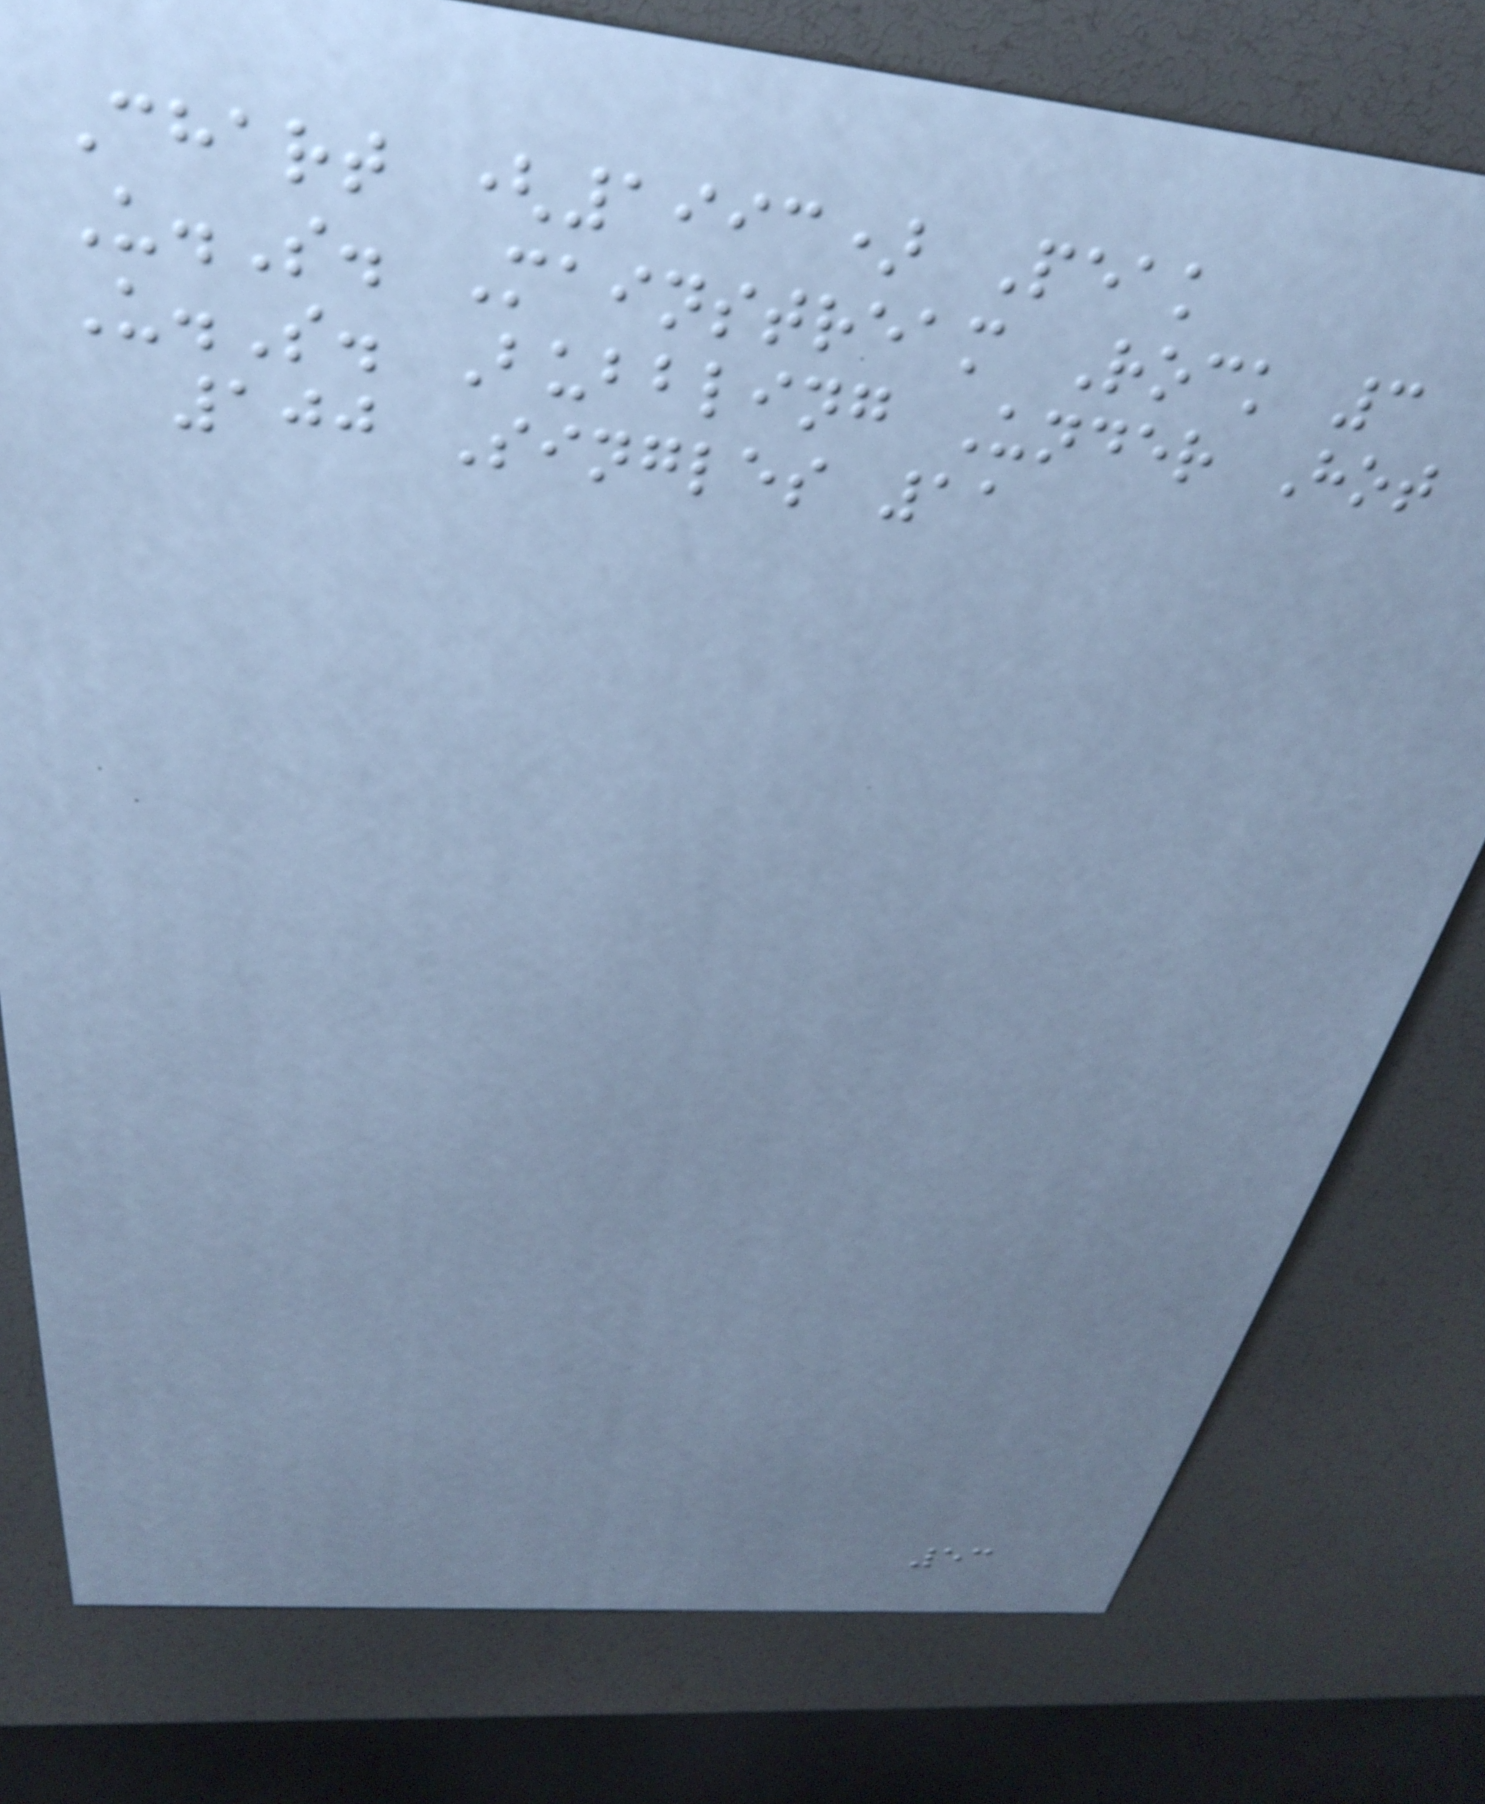Chart (1993) Peak
U.S. Mainstream Rock 3
U.S. Bubbling Under Hot
100 Singles 11
53
